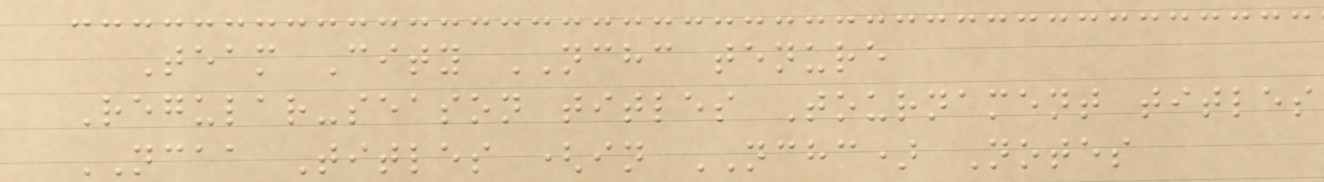Team City NCHC tenure
Regular-season titles Tournament titles
NCAA Titles (in NCHC) Notes
